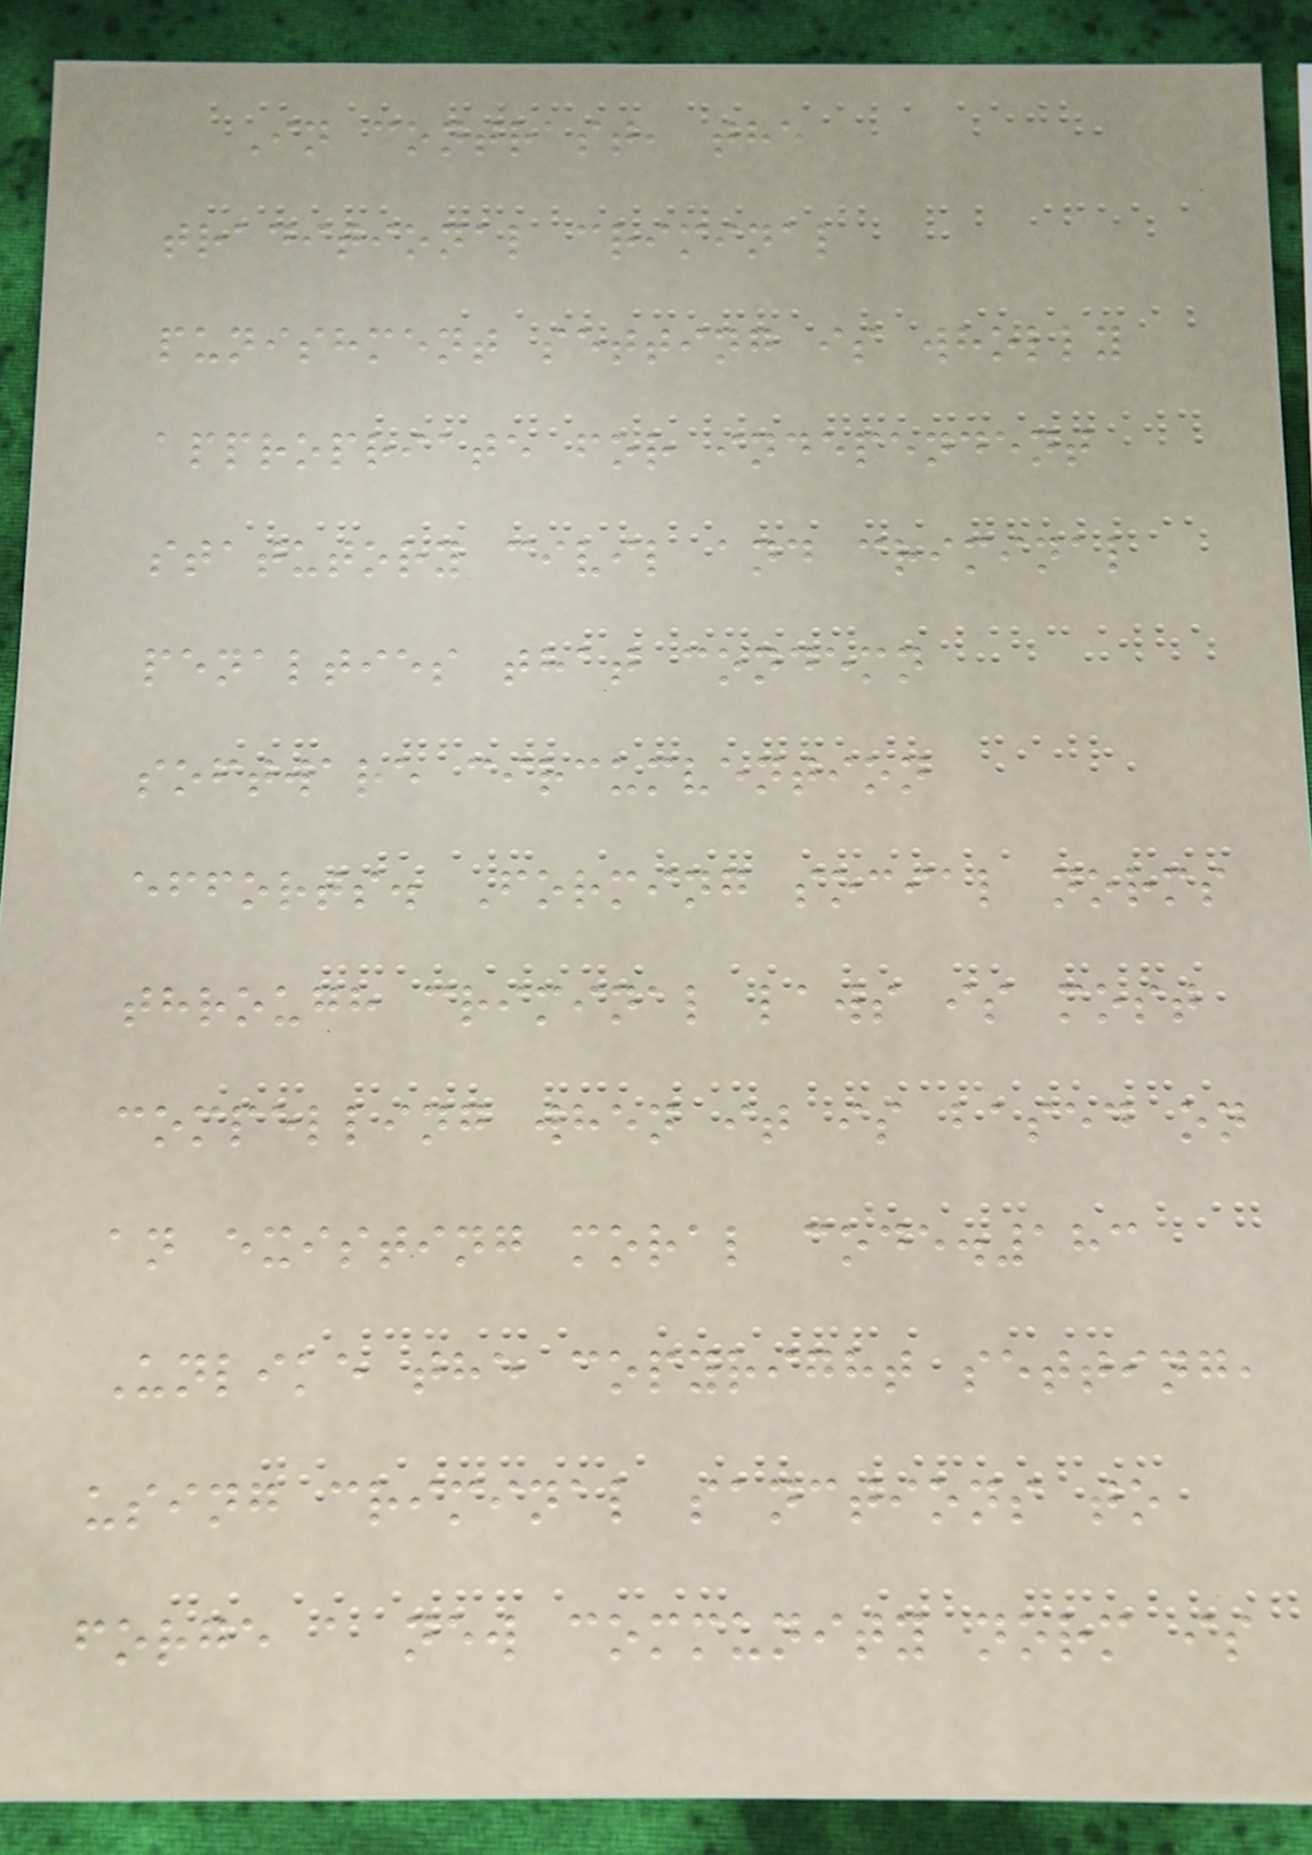In contrast, the
traditional criminal
punishment setting is wholly
appropriate for independent
statutory civil and criminal
penalties that condemn
software circumvention
efforts. Forming social norms
through criminal laws is most
compelling when it is based on
an existing moral code.183
Unlike the copyright setting,
using criminal sanctions to
forge a new community norm is
